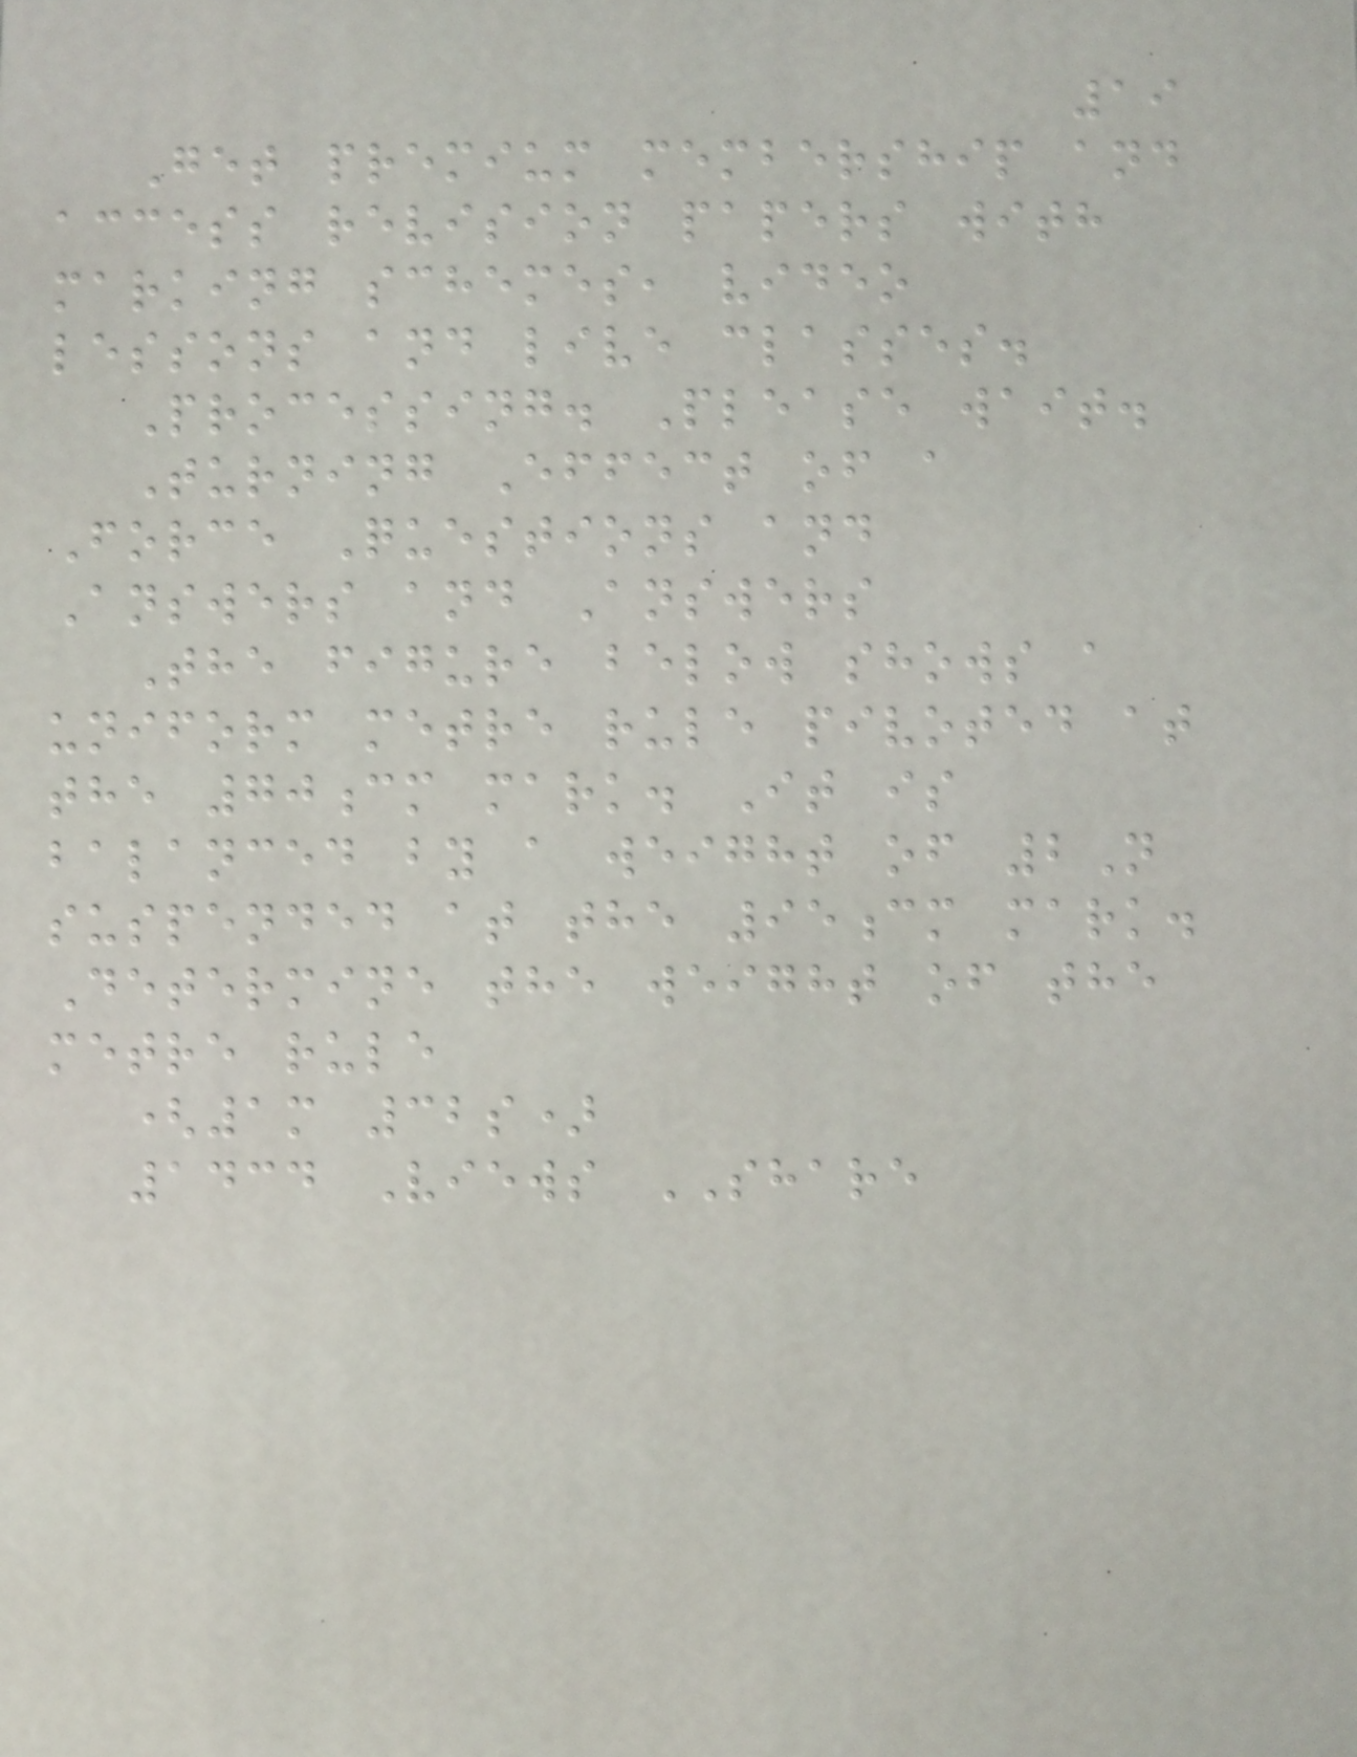19
Get premium membership and
access revision papers with
marking schemes, video
lessons and live classes.
Processing. Please wait.
Turning Effect of a
Force Questions and
Answers and Answers
The figure below shows a
uniform metre rule pivoted at
the 70cm mark. It is
balanced by a weight of 2N
suspended at the 95cm mark.
Determine the weight of the
metre rule
(1m 32s)
1434 Views SHARE
